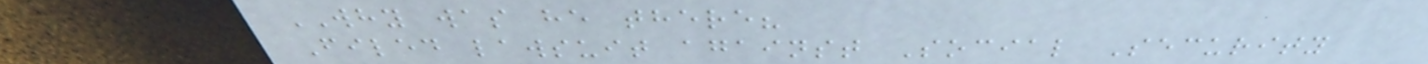WHY was he there?
Filed lawsuit against Social Security
